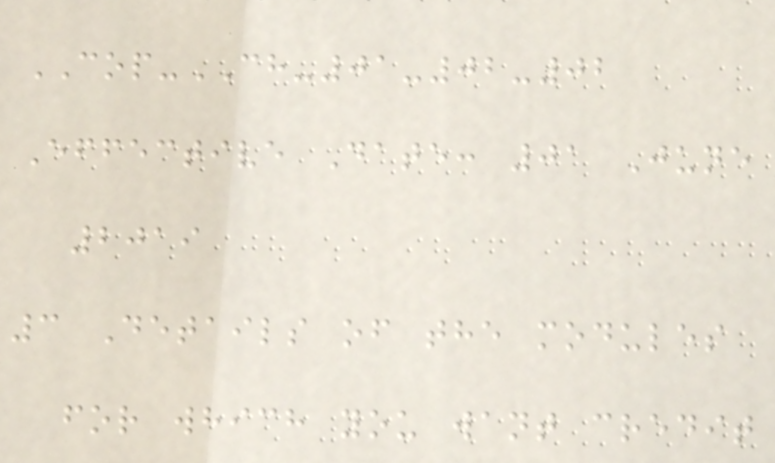COP-CH-01-02-02
Effective Date: 01 June
2019
3 Details of the modules
for which you want credit
